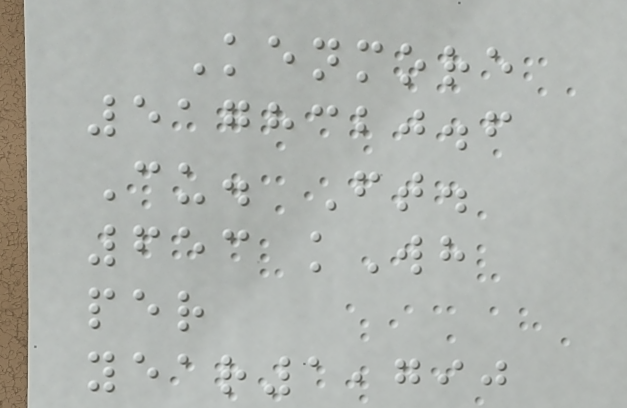Kenmore
5178320.6
Cu. Ft.
653 kWh
per
year1,790
